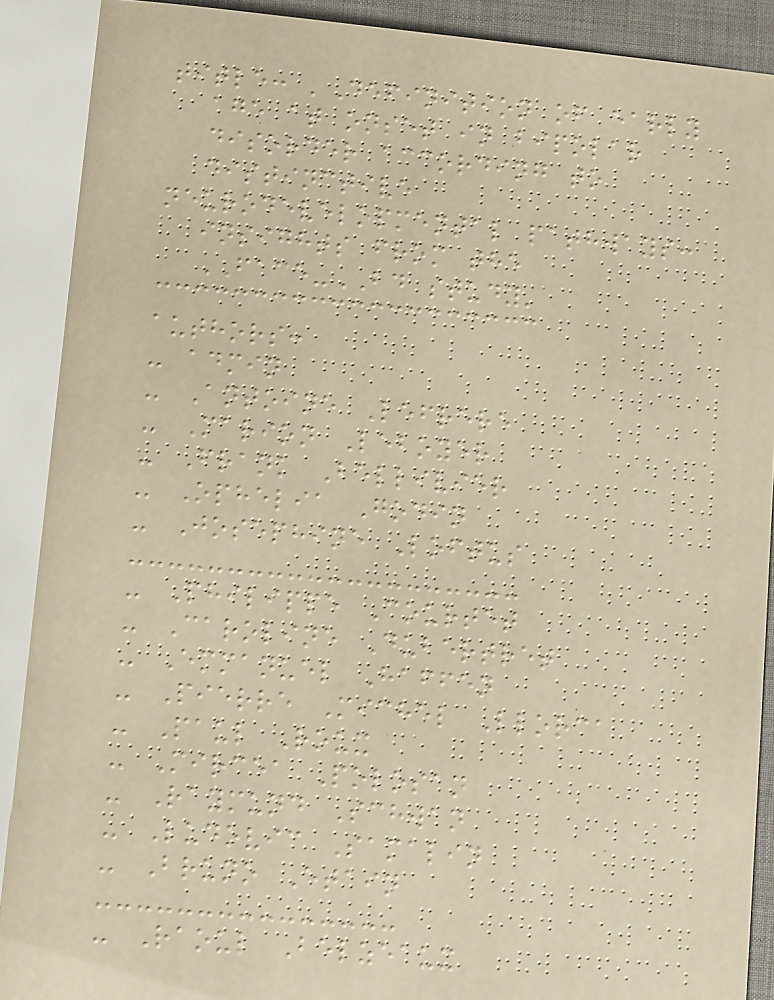title: 'Definition of early
age at onset in bipolar
disorder according to
distinctive
neurodevelopmental pathways:
insights from the
FACE-BD study'
authors:
- admin
- Antoine Lefrere
- Marion Leboyer
- Frank Bellivier
- Ophelia Godin
- Josephine Loftus
- Philippe Courtet
- Caroline Dubertret
- Emmanuel Haffen
- Pierre Michel Llorca
- Paul Roux
- Mircea Polosan
- Raymund Schwan
- Ludovic Samalin
- Bruno Etain
- Raoul Belzeaux
